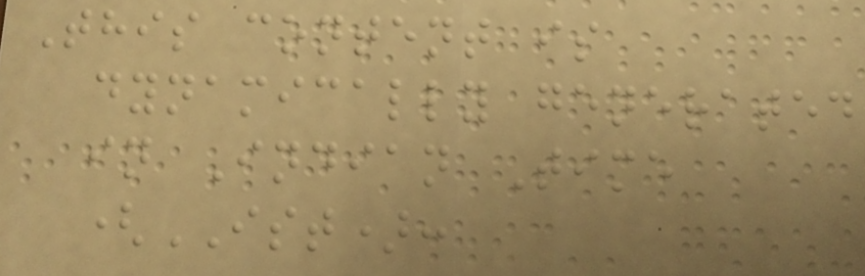This content is
dynamically generated
in Indian Time
(IST):
